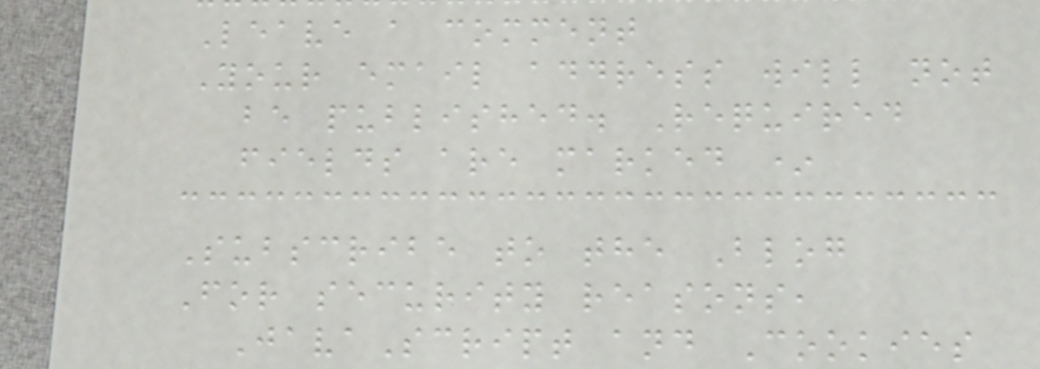Leave a comment
Your email address will not
be published. Required
fields are marked *
Subscribe to the Blog
For security reasons,
JavaScript and Cookies
